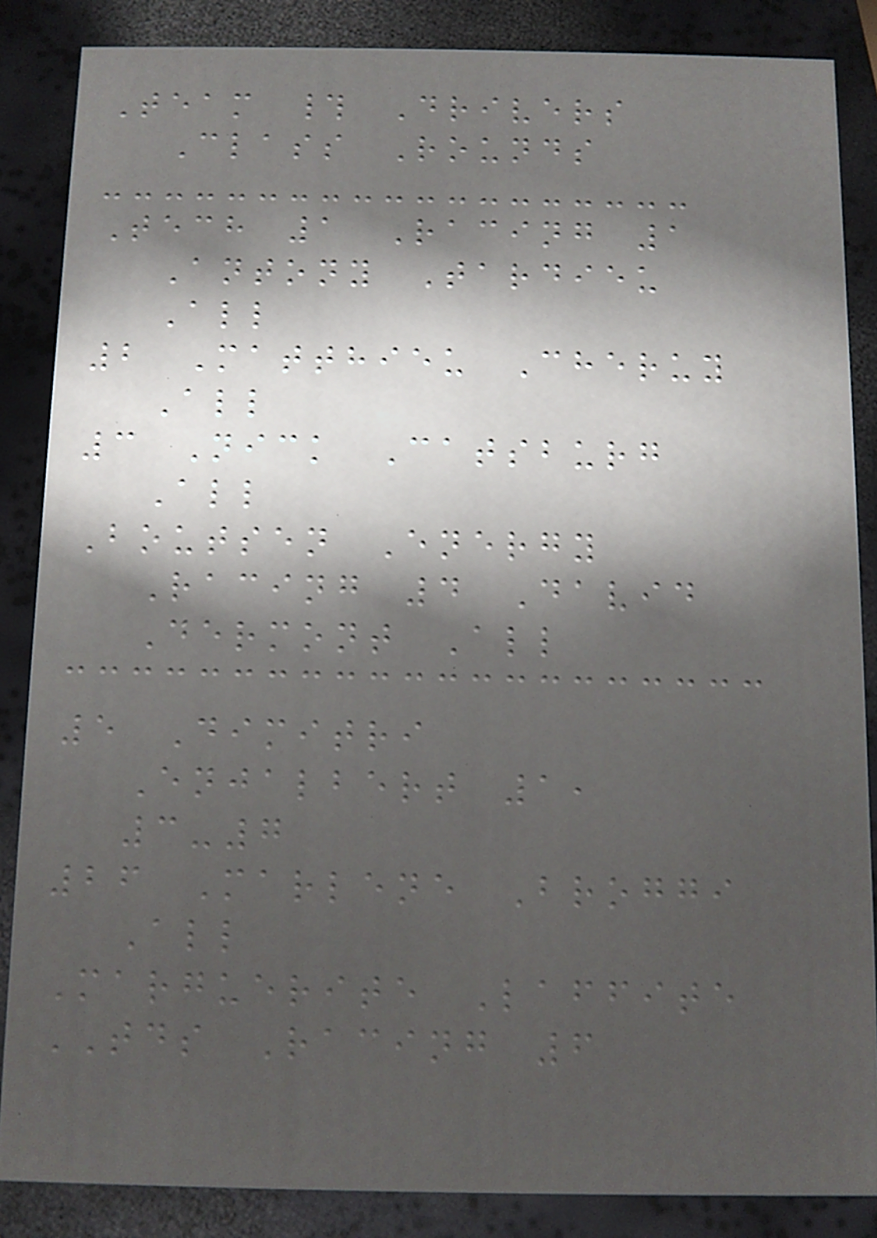Team # Drivers
Class Rounds
Tech 1 Racing 1
Antony Tardieu
All
2 Matthieu Cheruy
All
3 Nick Catsburg
All
Boutsen Energy
Racing 4 David
Dermont All
5 Dimitri
Enjalbert 1,
3-7
26 Marlene Broggi
All
Marguerite Laffite
TDS Racing 6
